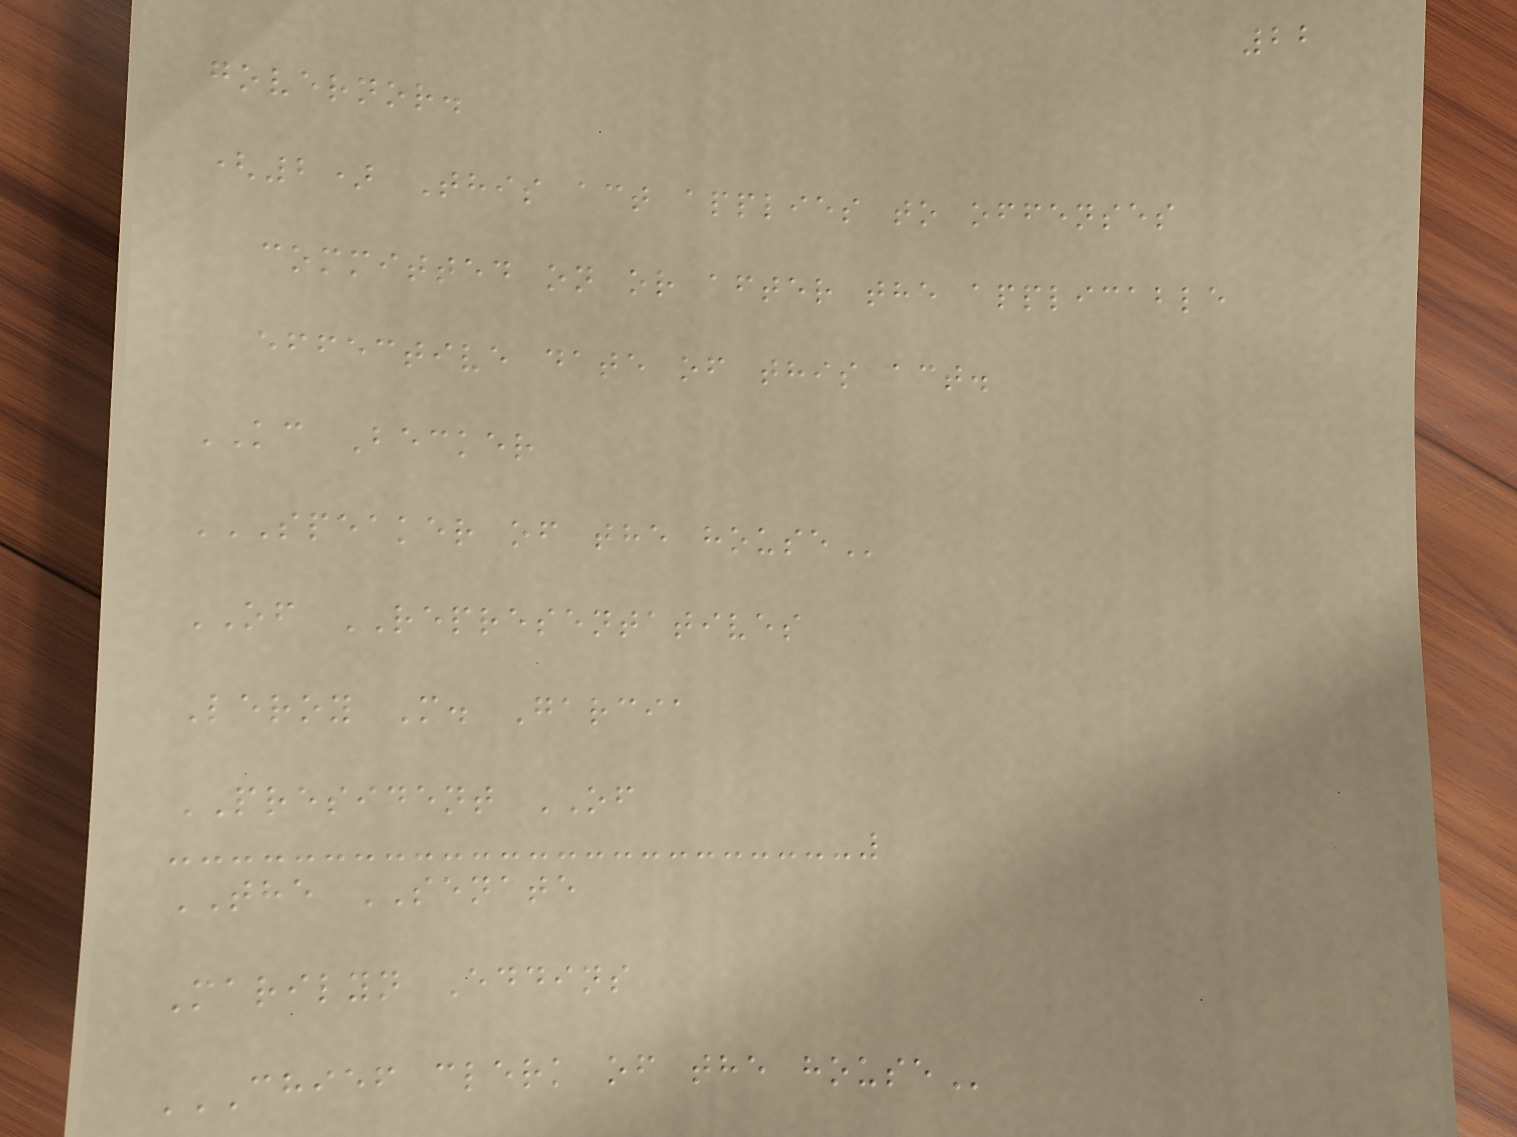22
governor.
(2) This act applies to offenses
committed on or after the applicable
effective date of this act.
KC Becker
SPEAKER OF THE HOUSE
OF REPRESENTATIVES
Leroy M. Garcia
PRESIDENT OF
THE SENATE
Marilyn Eddins
CHIEF CLERK OF THE HOUSE
